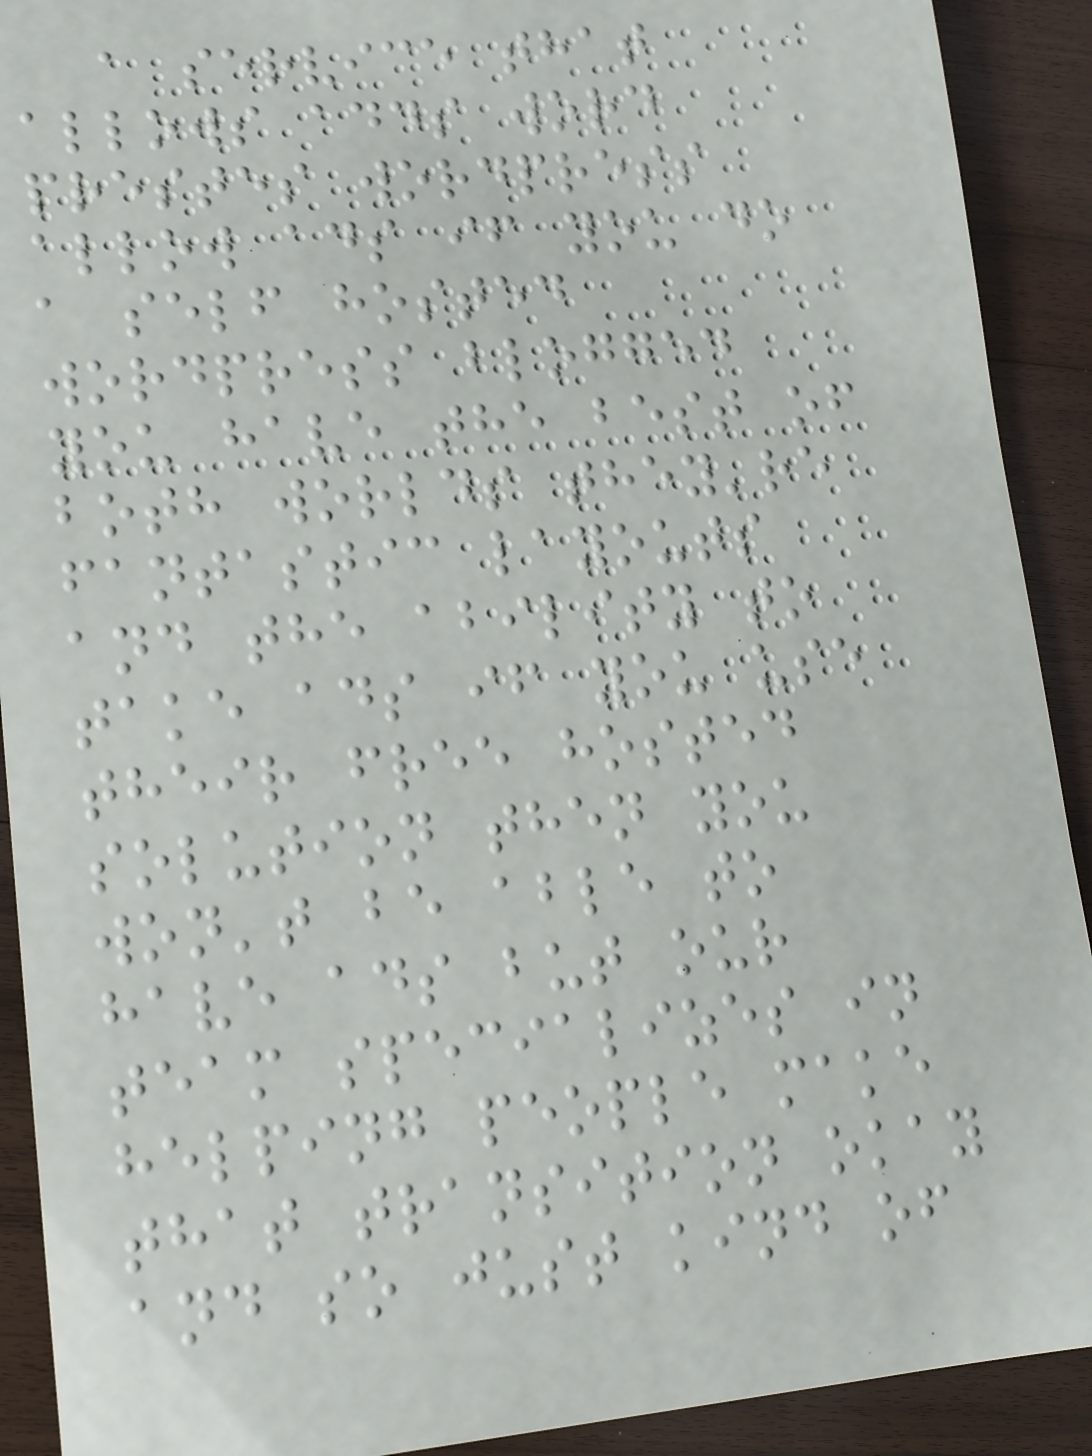a service that
allows adds word
prestes wordpress
allow ads if you do
a self hosted
wordpress blogged
you have the best of
both worlds they're
fantastic layouts
and the ability to
take ads if you use
their free hosted
solution then you
won't be able to
have ads but our
team specializes in
helping people make
that transition okay
and so just kind of
